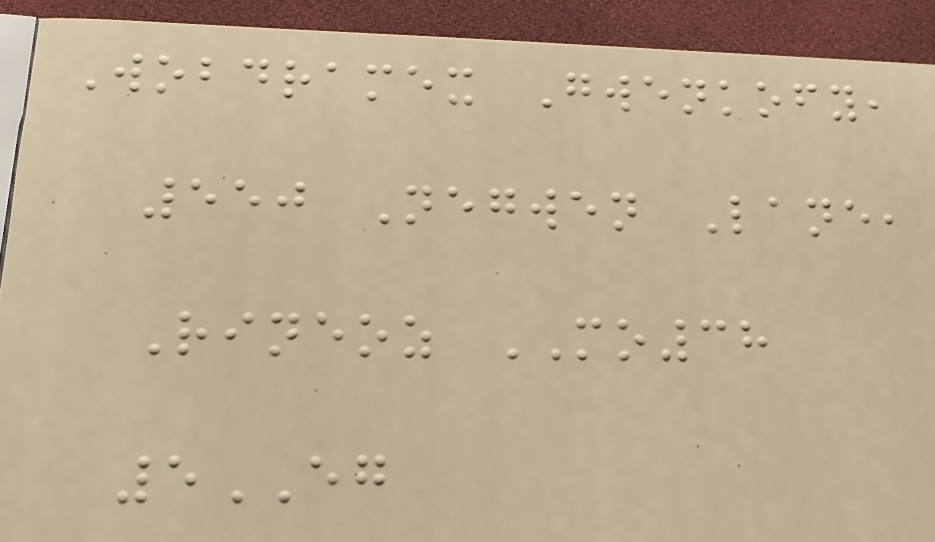Wobdramex Gwenkofy,
550 Negwen Lane,
Rineoz MO38
5EG
